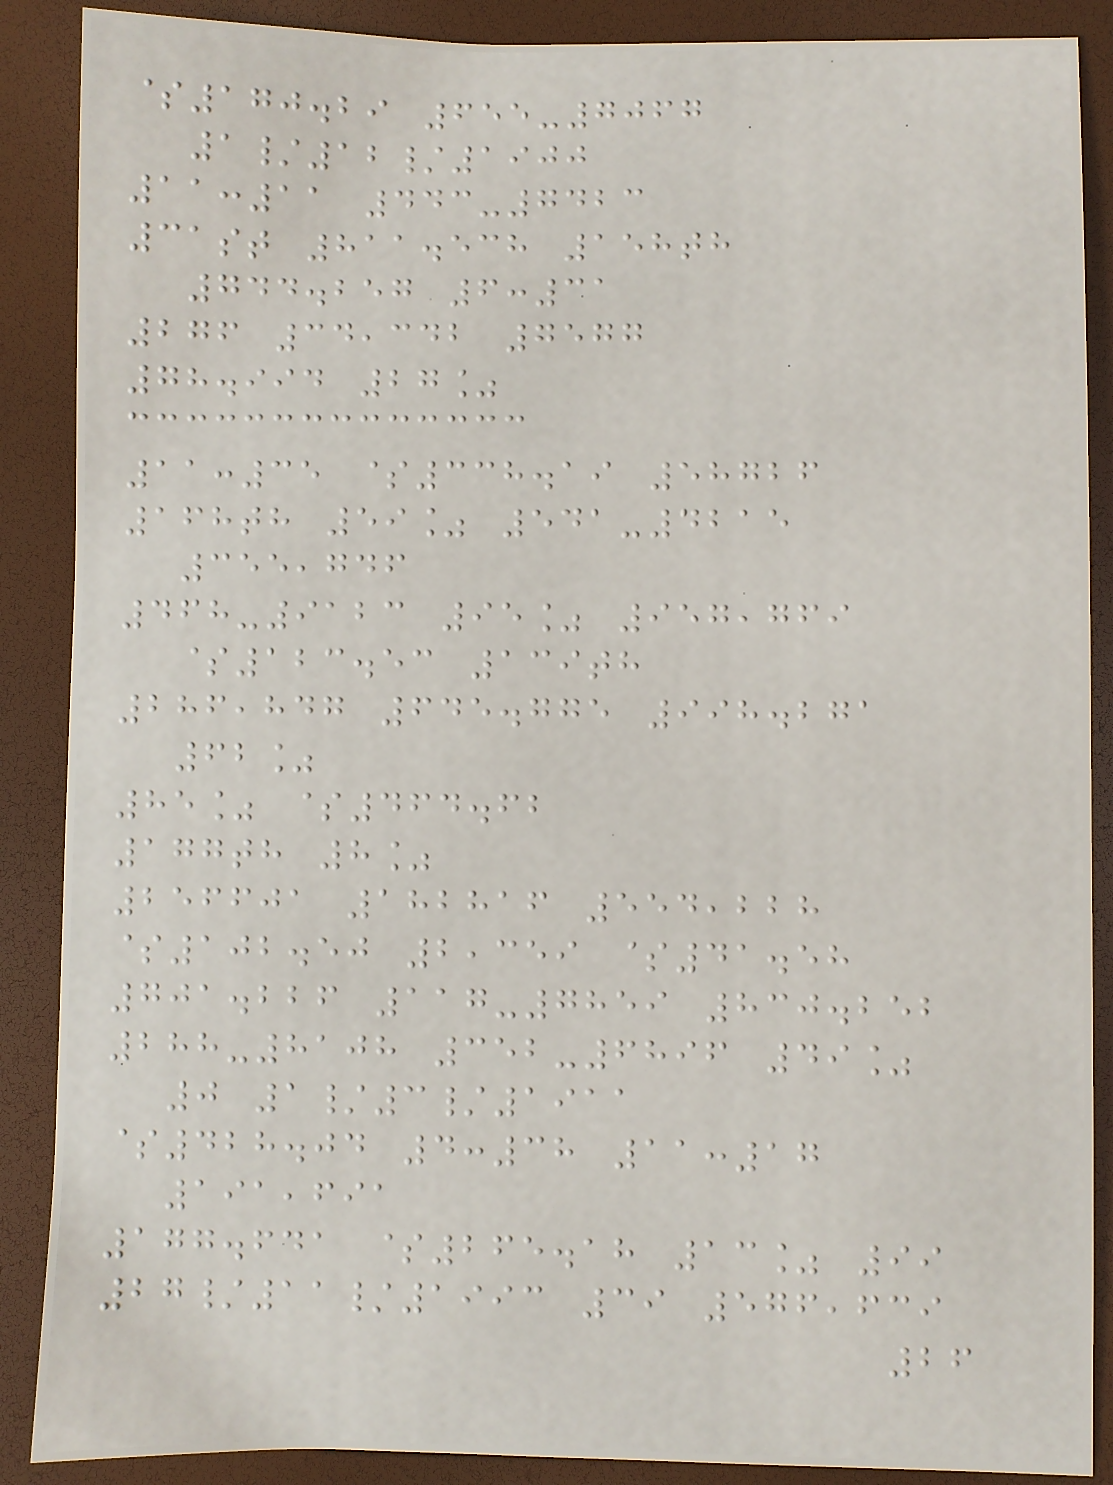$170.29 655-7067
1/12/1900
11:11 443-7423
31st 811.538 158th
744.257 6:31
276 34,342 7577
78.994 27%
11:35 $338.19 58726
168th 59% 541-4215
355,746
468-9123 95% 957,769
$123.53 139th
286,847 645.775 998.271
62%
85% $464.62
177th 8%
256601 182816 554,228
$102.50 2,359 $41.58
701.226 117-7859 830.252
288-8108 352-6896 49%
0 1/3/1911
$428.04 4:38 11:17
191,691
177.641 $265.18 13% 99
27/11/1993 39 576,639
26
